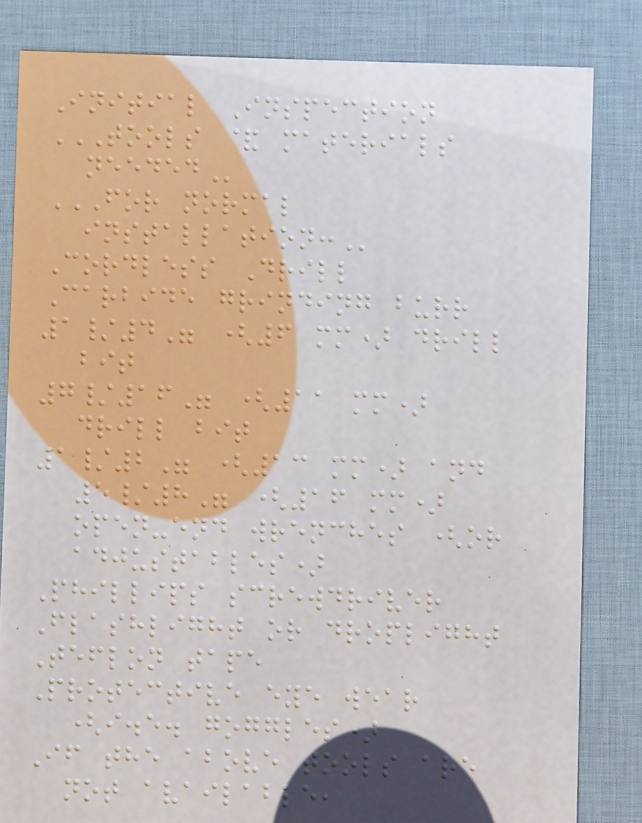Initial Inspection
TOOLS & MATERIALS
NEEDED
FOR NORMAL
INSTALLATION:
Cordless Drill
Carbide grinding burr
1/4" (6 mm) drill
bit
7/16" (11 mm)
drill bit
1/2" (13 mm) and
5/8" (16 mm)
open-end wrenches (or
adjustables)
Phillips screwdriver
Flashlight or droplight
Teflon tape
Protective eye wear
(i.e. goggles)
If the above tools are
not available,
